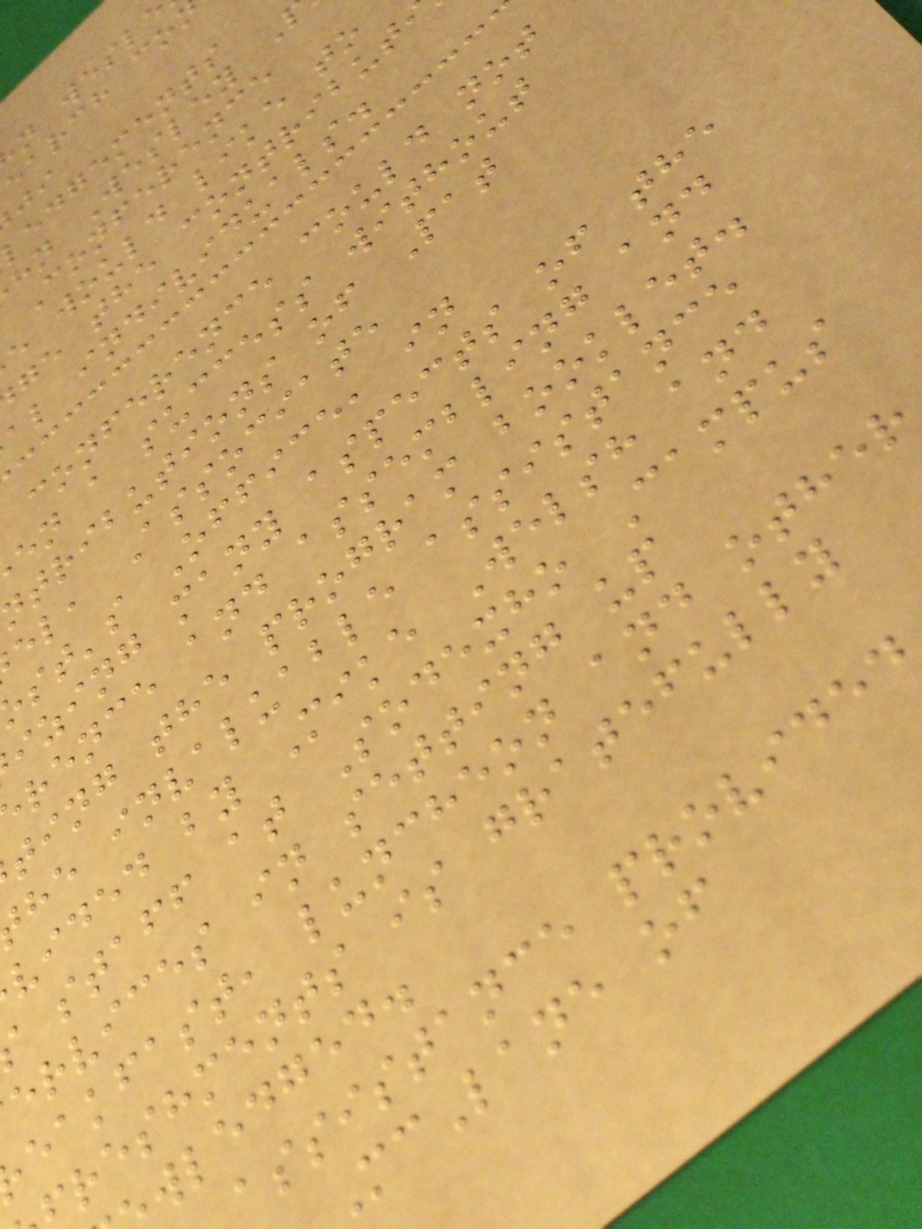edgements
hn Wesley
Conference
e would like to
ge the contribut
al individuals.
conference could not
en a success without
tributions of Pat
el, Associate
st's Office, in
izing many aspects of the
rence and assembling and
ting the program booklet.
he invaluable assistance
vided by Mike Welsh and
staff at Sodexho Campus
ervices in setting up
eakfast, luncheon and other
reshments is gratefully
wledged.
assistance provided
cLane of
